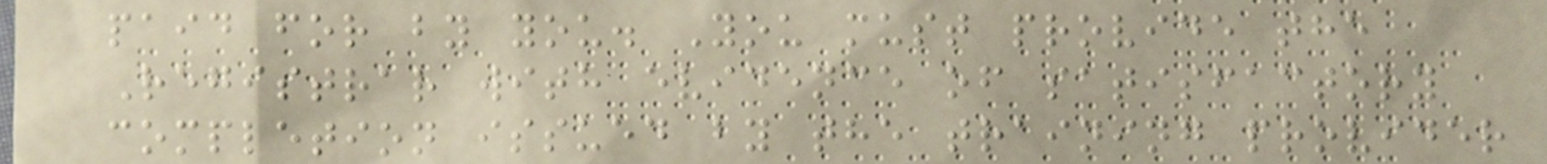paid for by you. You must provide the
Registrar with evidence of satisfactory
completion issued by the training provider
